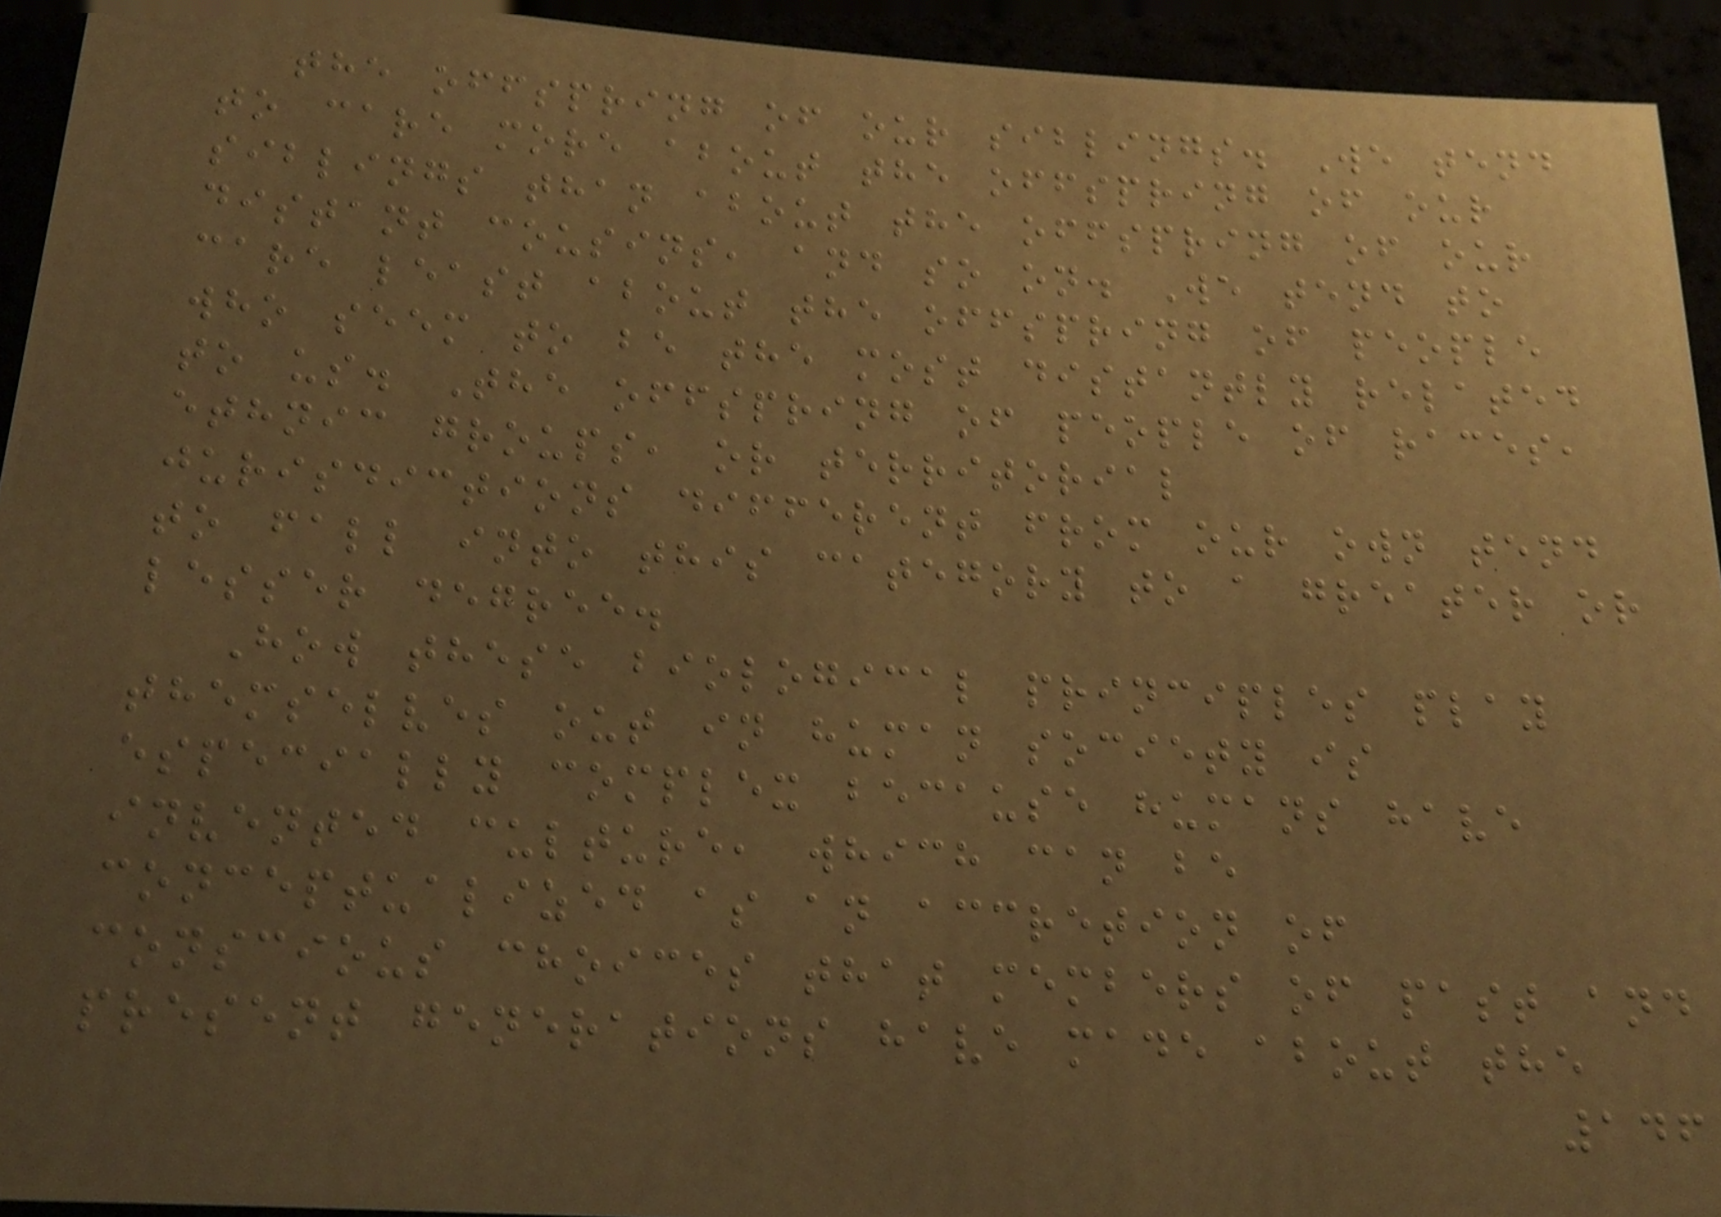the offspring of our siblings. We tend
to care more about the offspring of our
siblings than about the offspring of our
distant cousins, and so on. We tend to
care least about the offspring of people
who seem to be the most distantly related
to us. The offspring of people of races,
ethnic groups, or territorial
jurisdictions different from our own tend
to fall into this category to a greater or
lesser degree.
How these biological principles play
themselves out in human society is
especially complex because humans have
invented culture, which can be
conceptualized as an accretion of
conscious choices that members of past and
present generations have made about the
146
